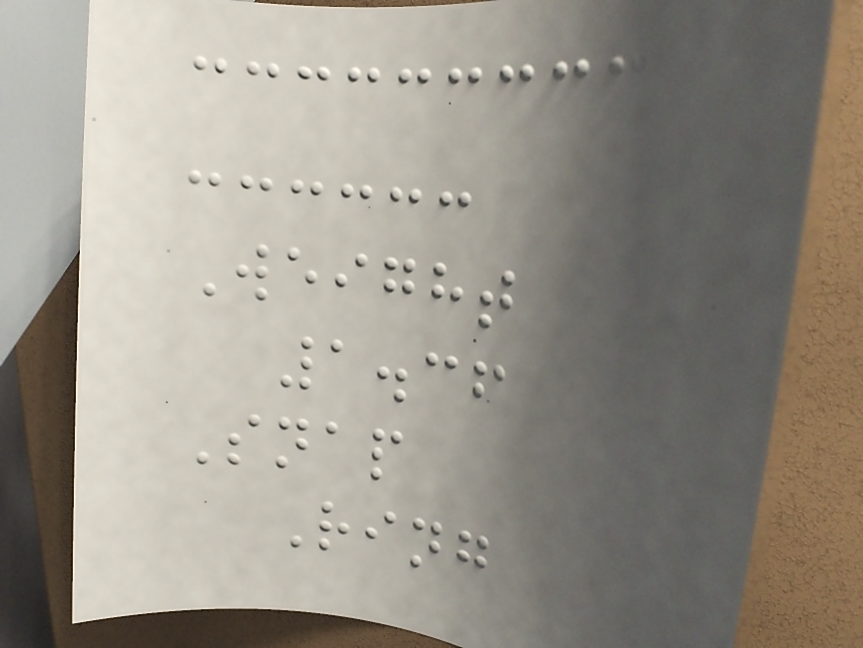Weight
1.36
Snap
Ring
